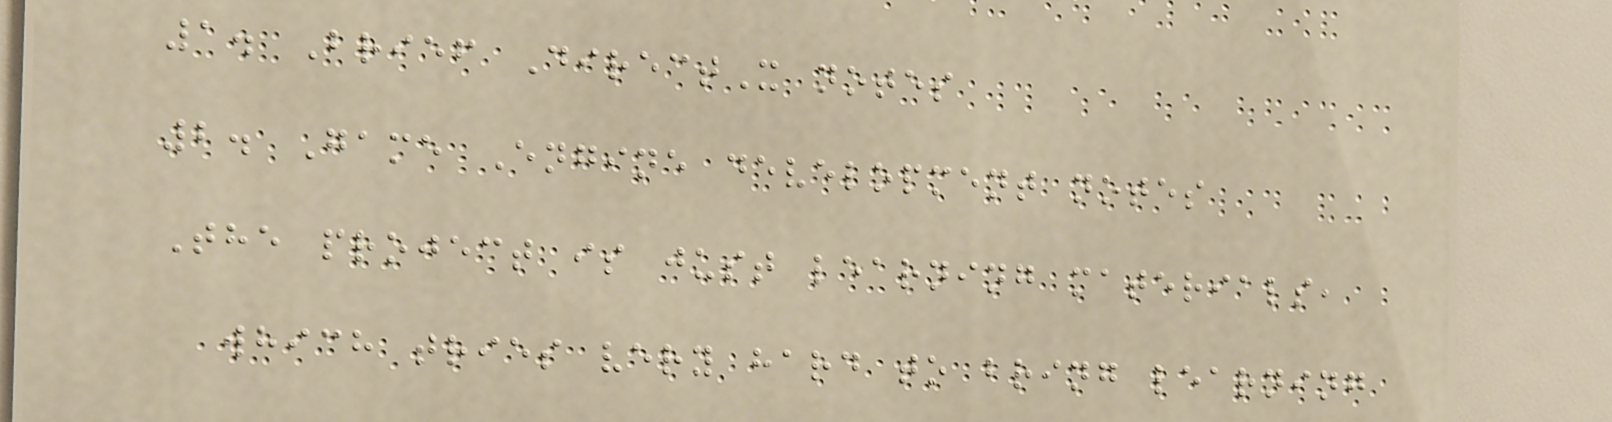1. Brief DirectX notes
2. Game Engine development notes
The project is just learning materials,
which tries very hard to bring learning
